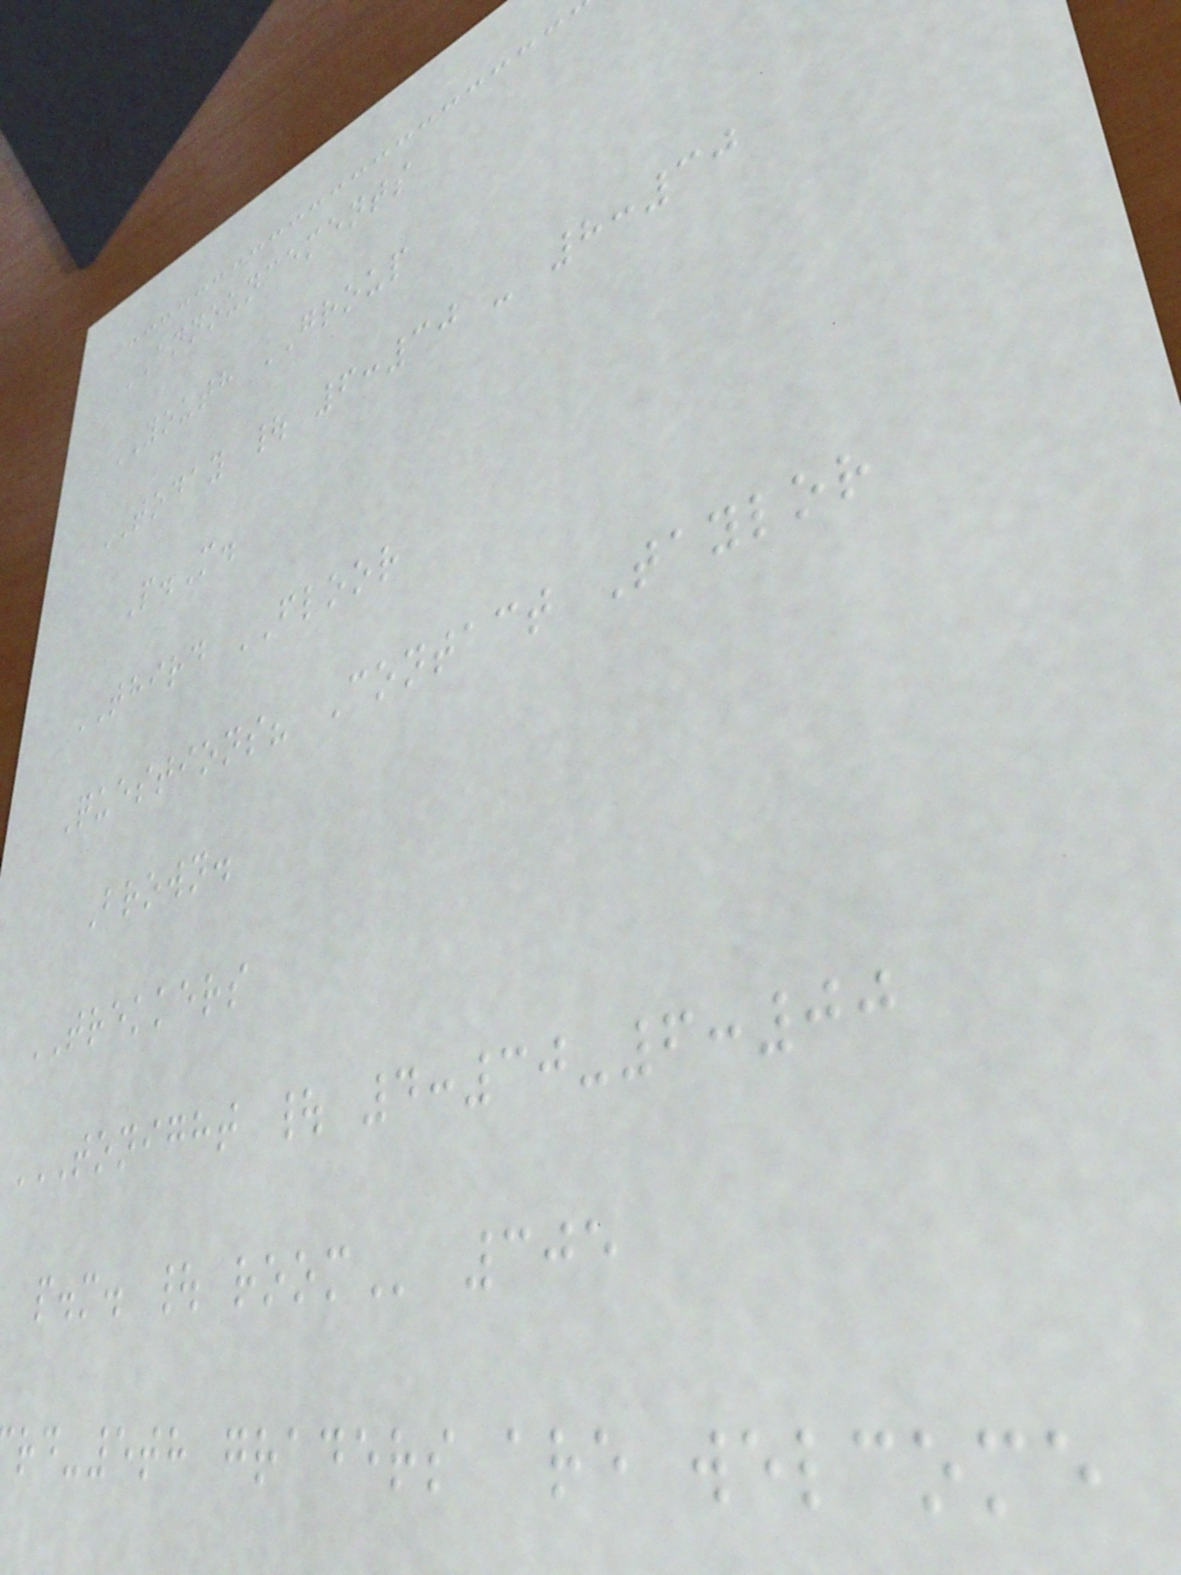ANNOUNCEMENTS
YOUTH GROUP
TODAY | 6:30 - 8:30
P.M.
THIRD FLOOR
Questions? Contact Taylor
Brown.
TREKKERS
TONIGHT | 4:30-6:00
p.m. |
rd-5th graders are welcome
